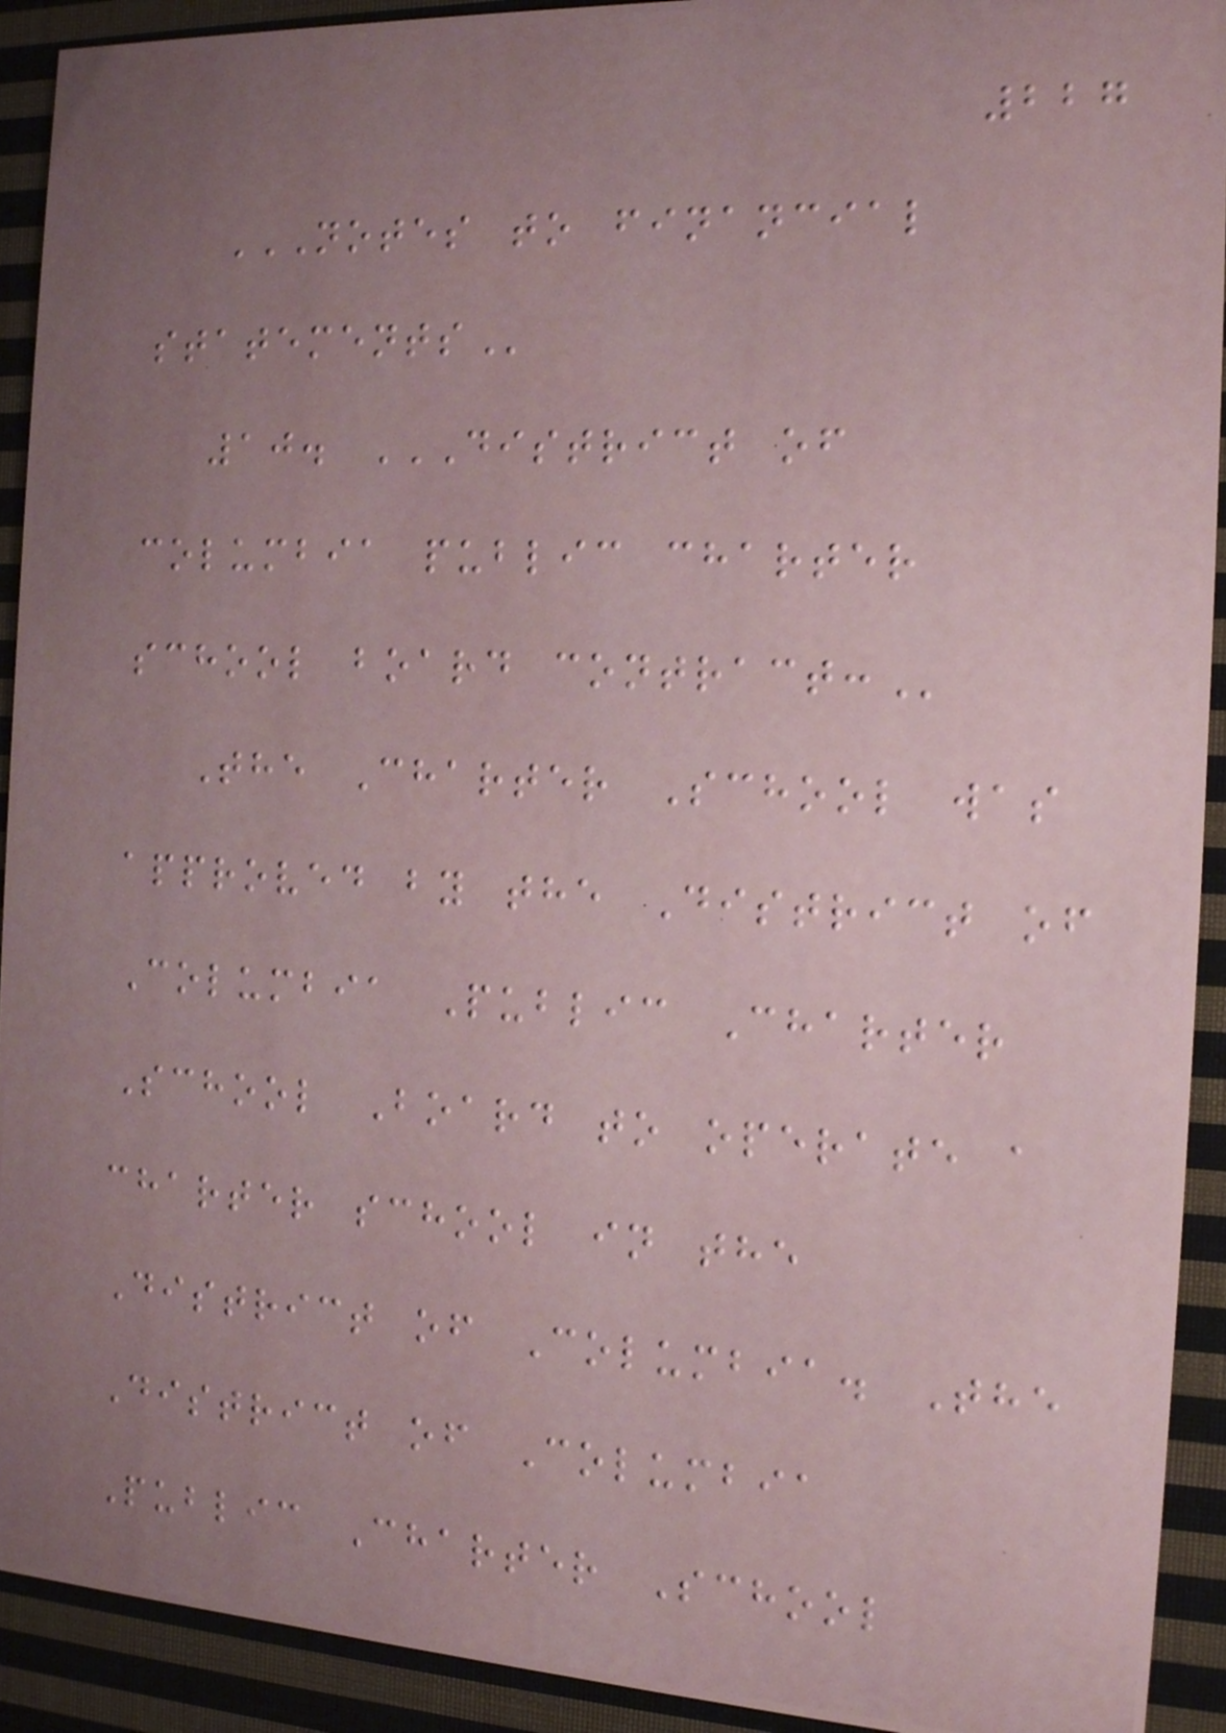227
NOTES TO FINANCIAL
STATEMENTS
10. DISTRICT OF
COLUMBIA PUBLIC CHARTER
SCHOOL BOARD CONTRACT:
The Charter School was
approved by the District of
Columbia Public Charter
School Board to operate a
charter school in the
District of Columbia. The
District of Columbia
Public Charter School
